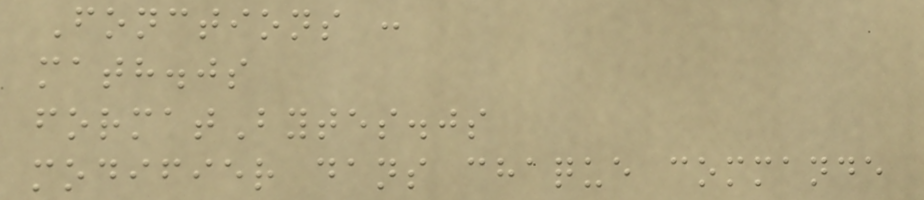Fonctions :
math.js
formatBytes.js
modifier dans chaque commande
